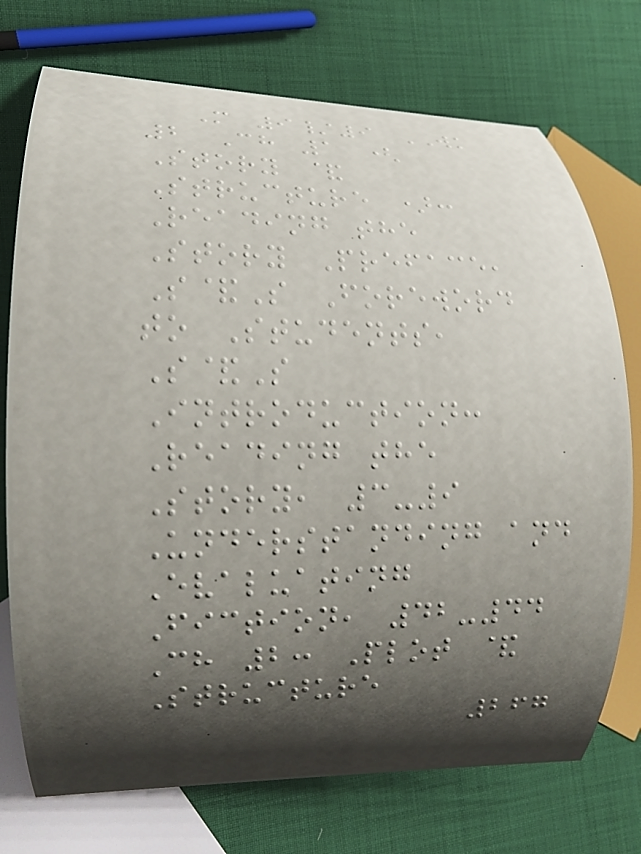M 9/9 WK
2 Ch 1 (
Story &
Structure ):
Reading the
Story Preface,
S&S Foreword
to Students,
S&S
Introduction:
Reading the
Story, 3-9
Understanding and
Evaluating
Fiction, 42-44
Ch 2: Plot &
Structure
267
